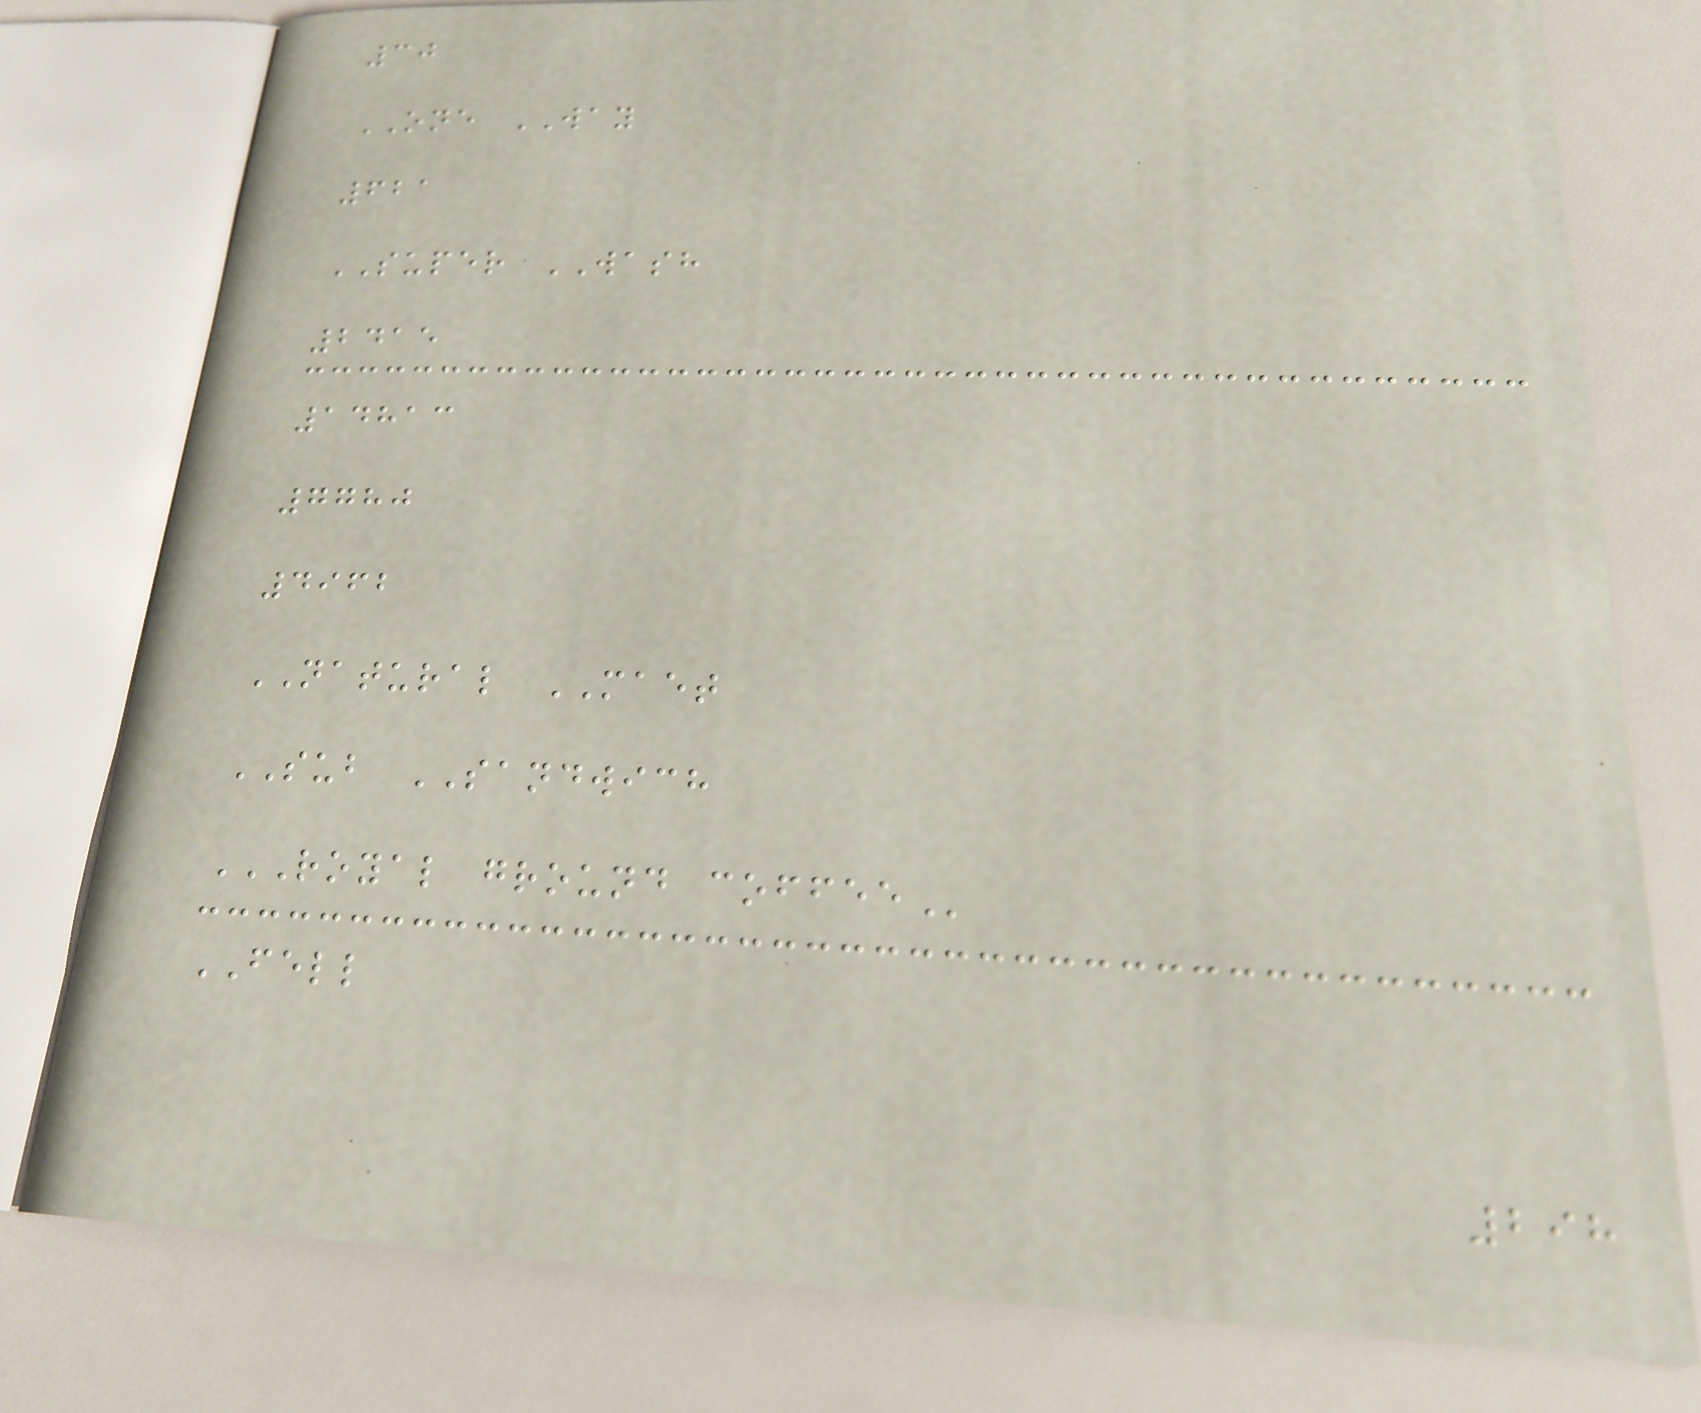30
ONE WAY
621
SUPER WASH
2415
14813
7780
4962
NATURAL MAET
SUB SANDWICH
ROYAL GROUND COFFEE
FELL
298
